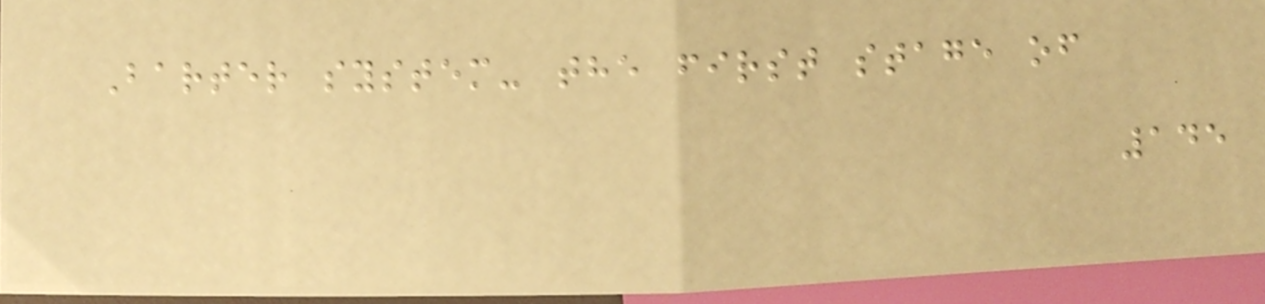Barter system- the first stage of
145
